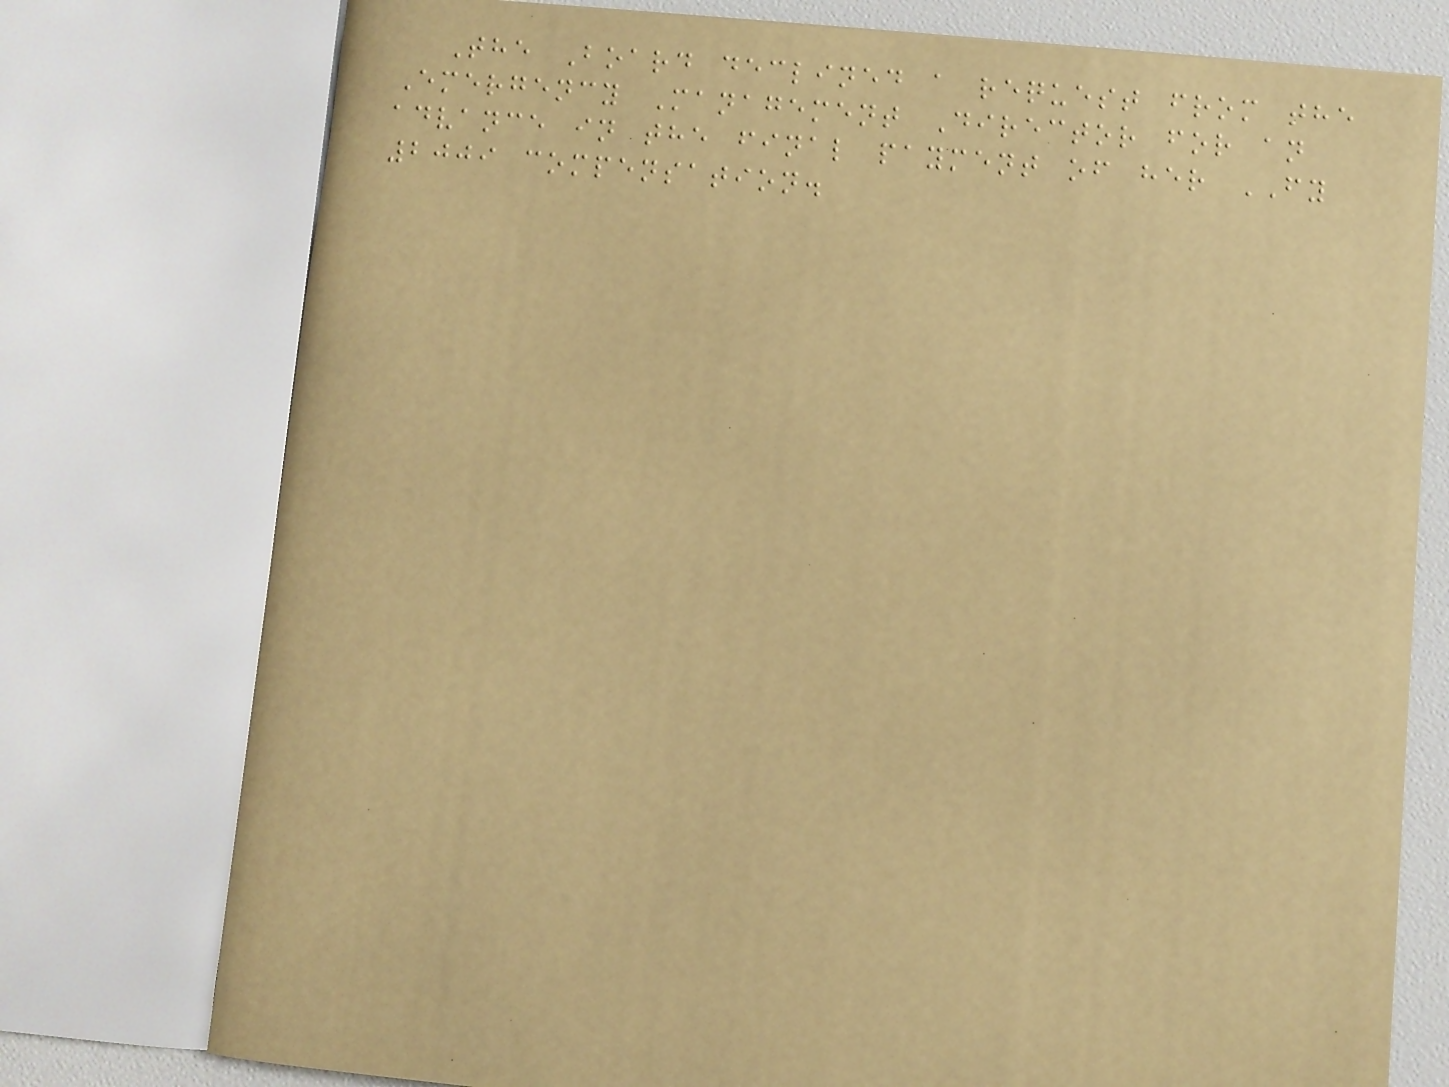The Board declined a request from the
Emergency Management Director for an
advance in the final payment of her FY
2009 compensation.
